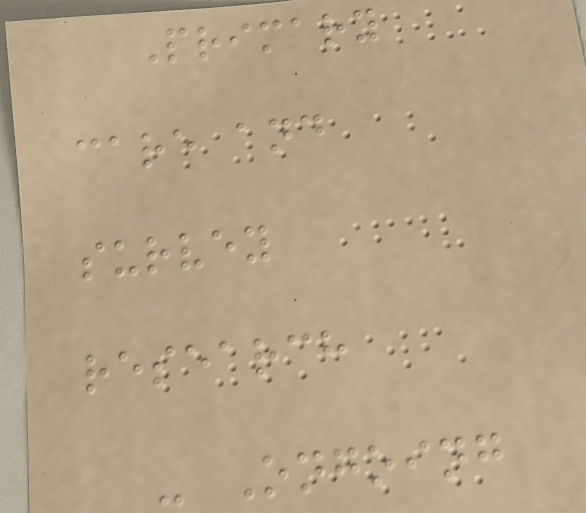Primary
care and
survey
research
- Ongoing
